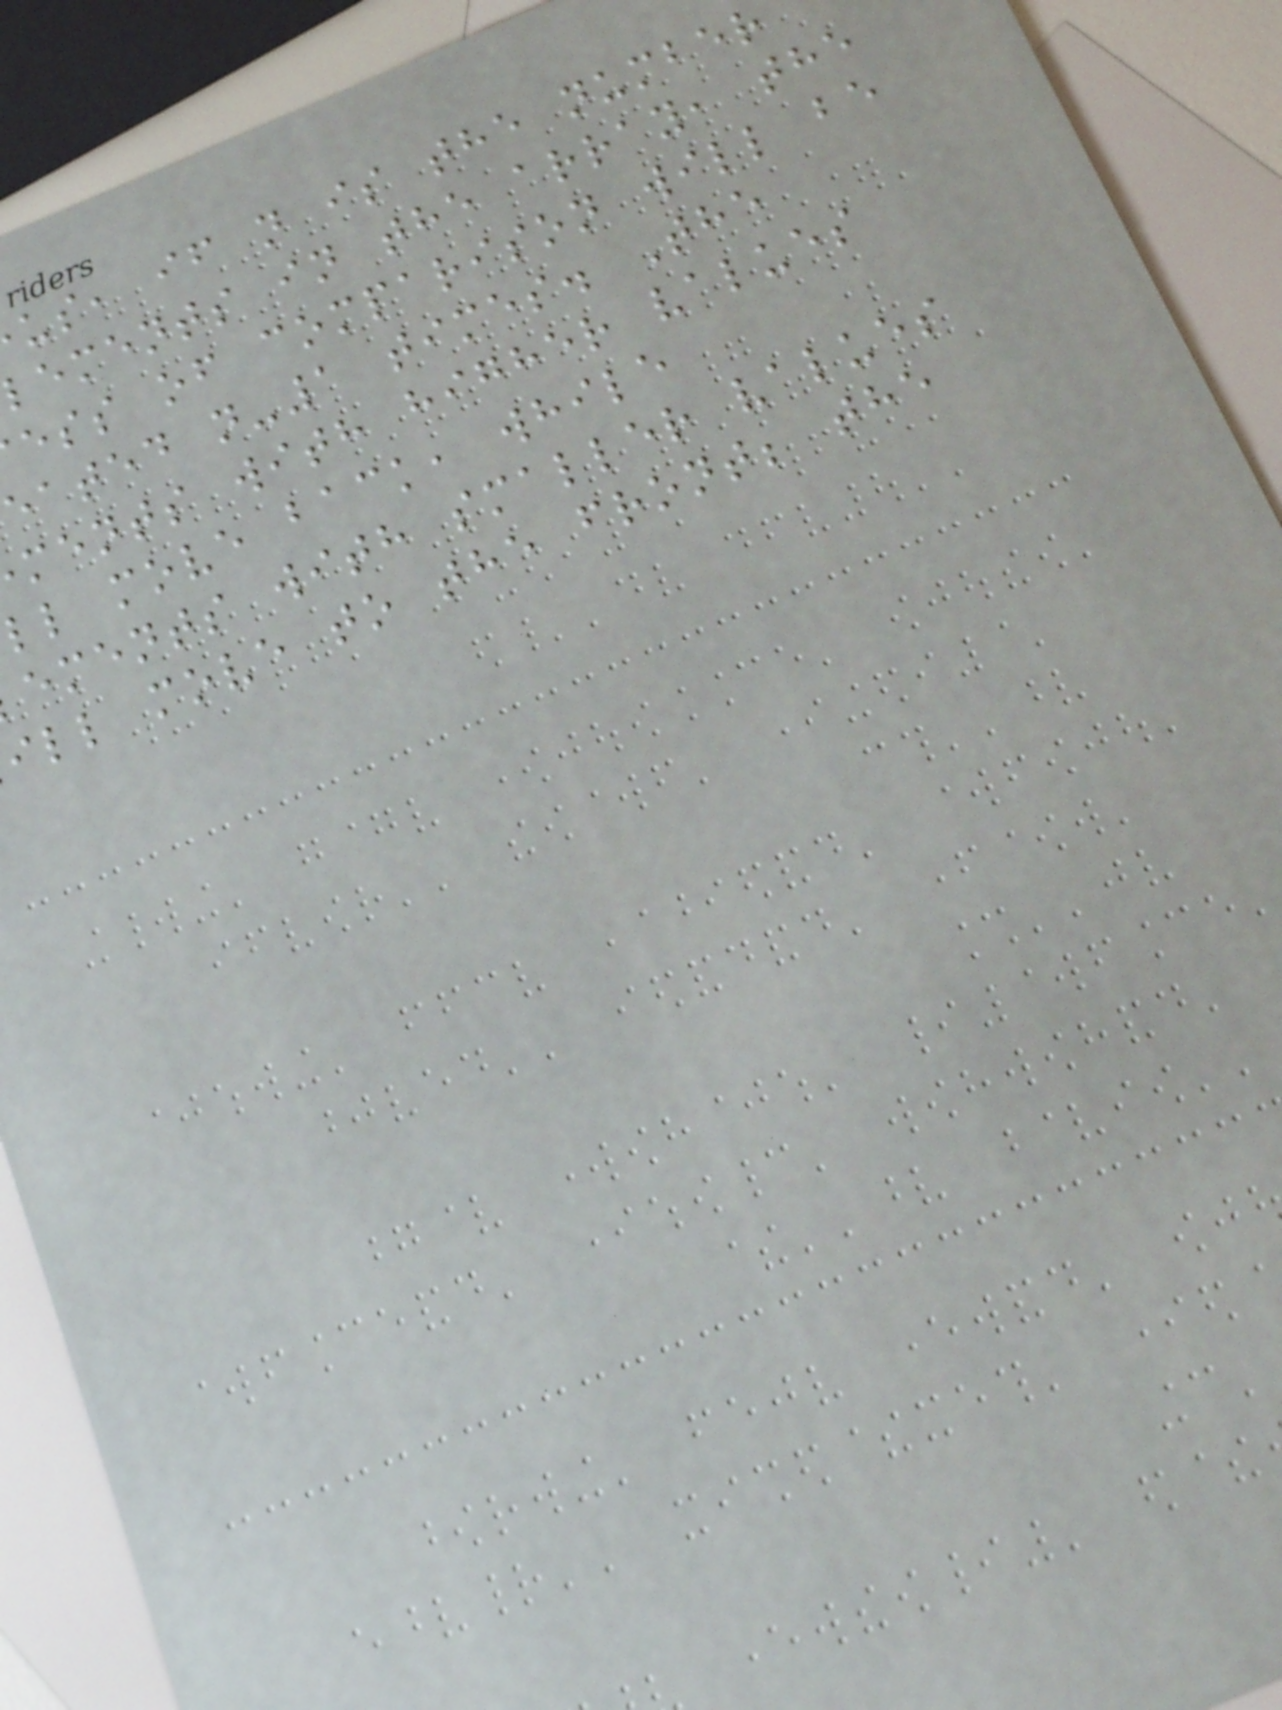us, if n is the number
lements in the array, the
ess of comparison will be
eated n-1 times. The
ments with higher values
ll move back, while
ements with smaller values
ill move to the front; the
